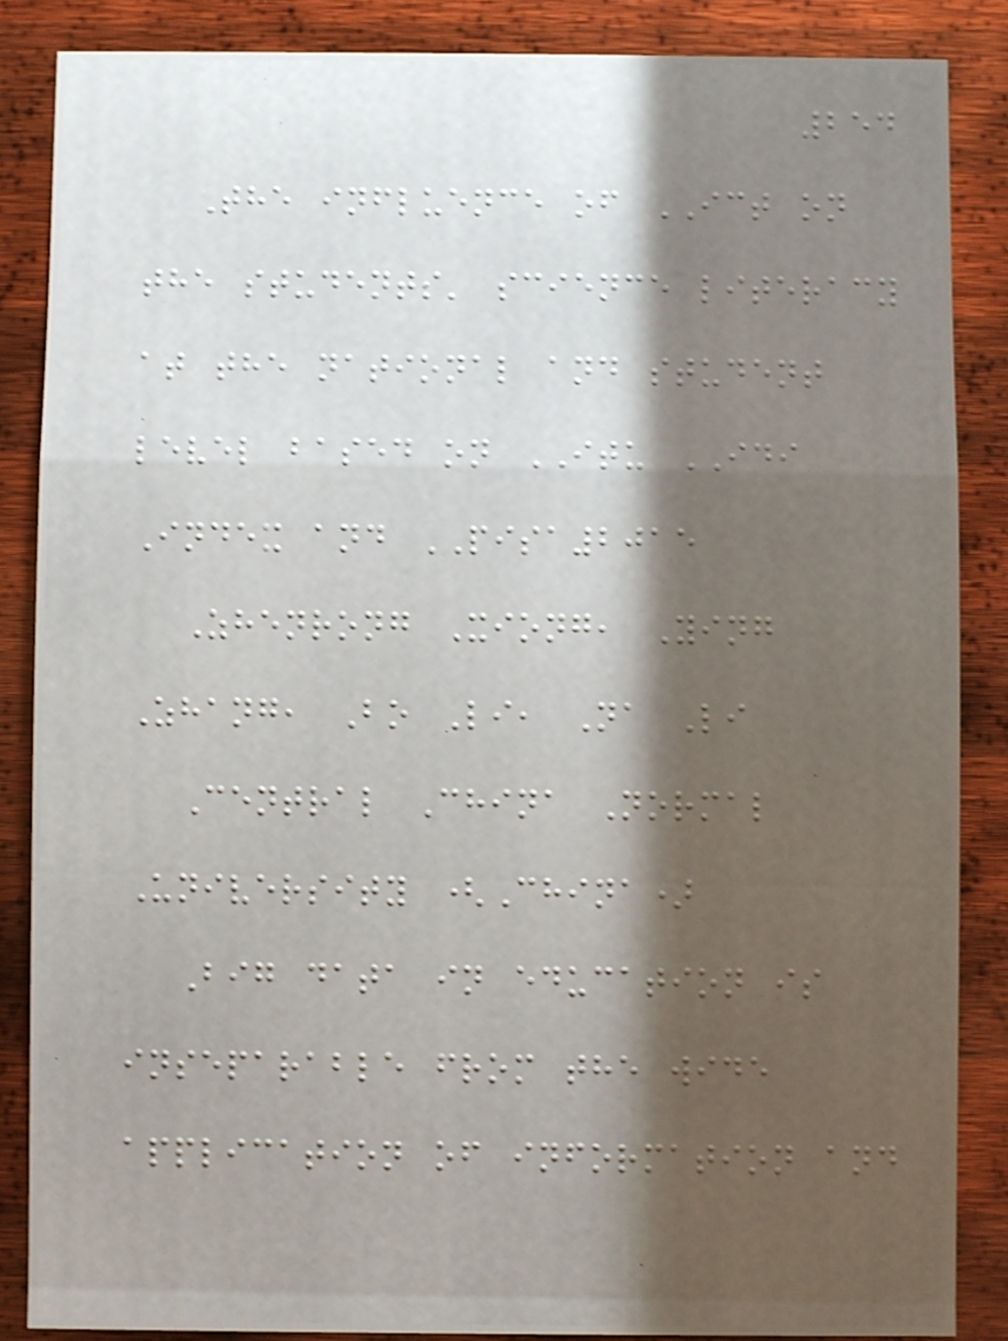254
The influence of ICT on
the students' science literacy
at the national and student
level based on ITU IDI
Index and PISA2015
Zhenrong Xiong, Ying
Zhang, Bo Li, Na Li
Central China Normal
University (China)
Big data in education is
inseparable from the wide
application of information and
